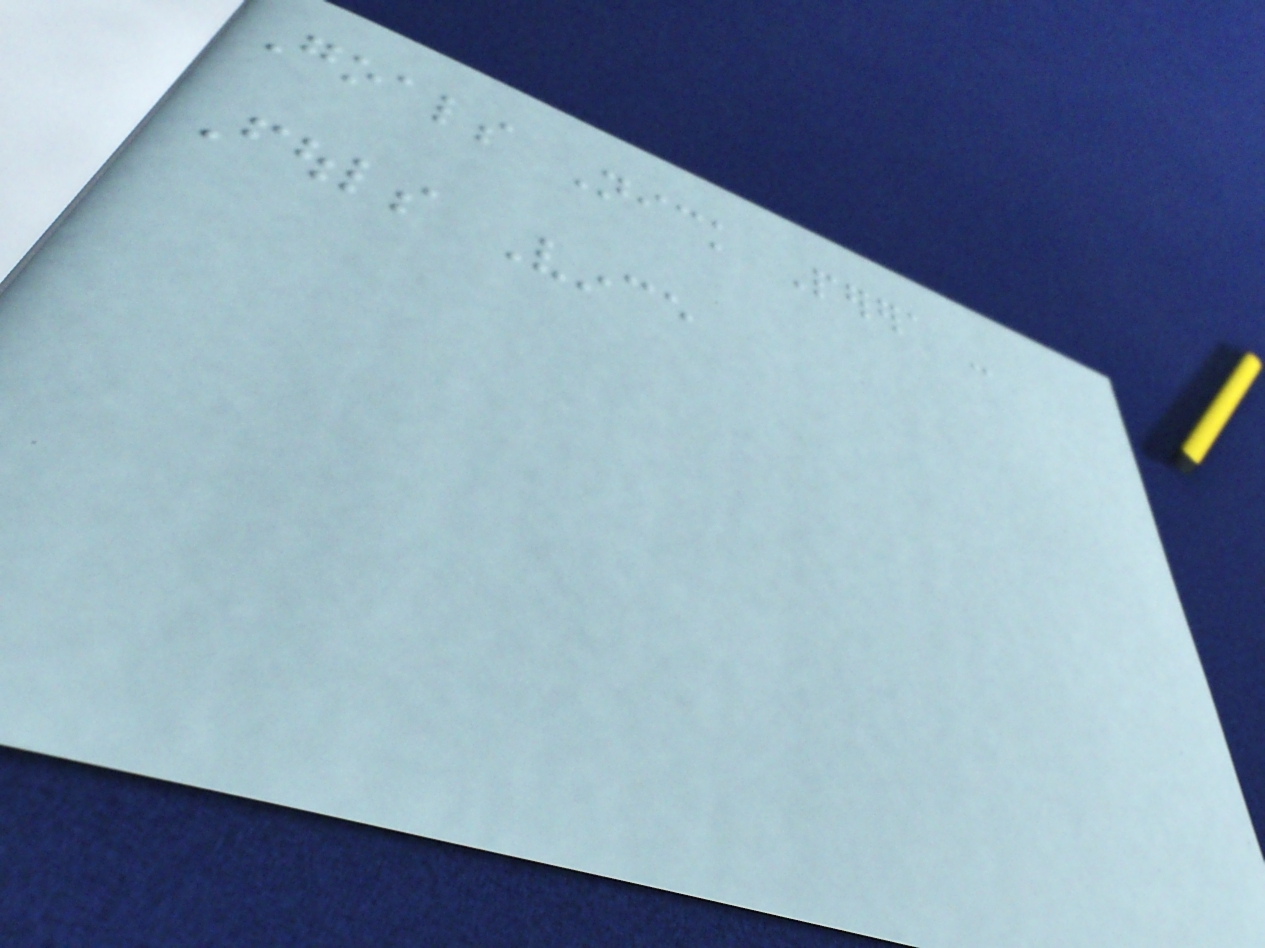Goals Nick Perera -
Fouls Vince
